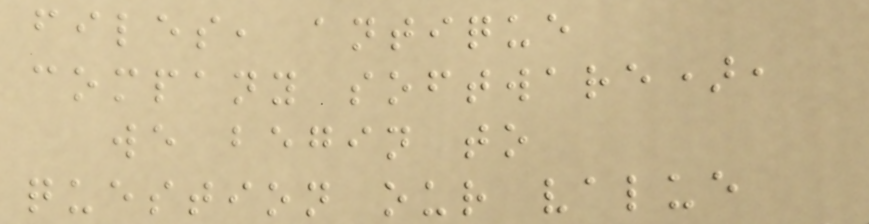files, antique
company software),
we begin to
question our value
